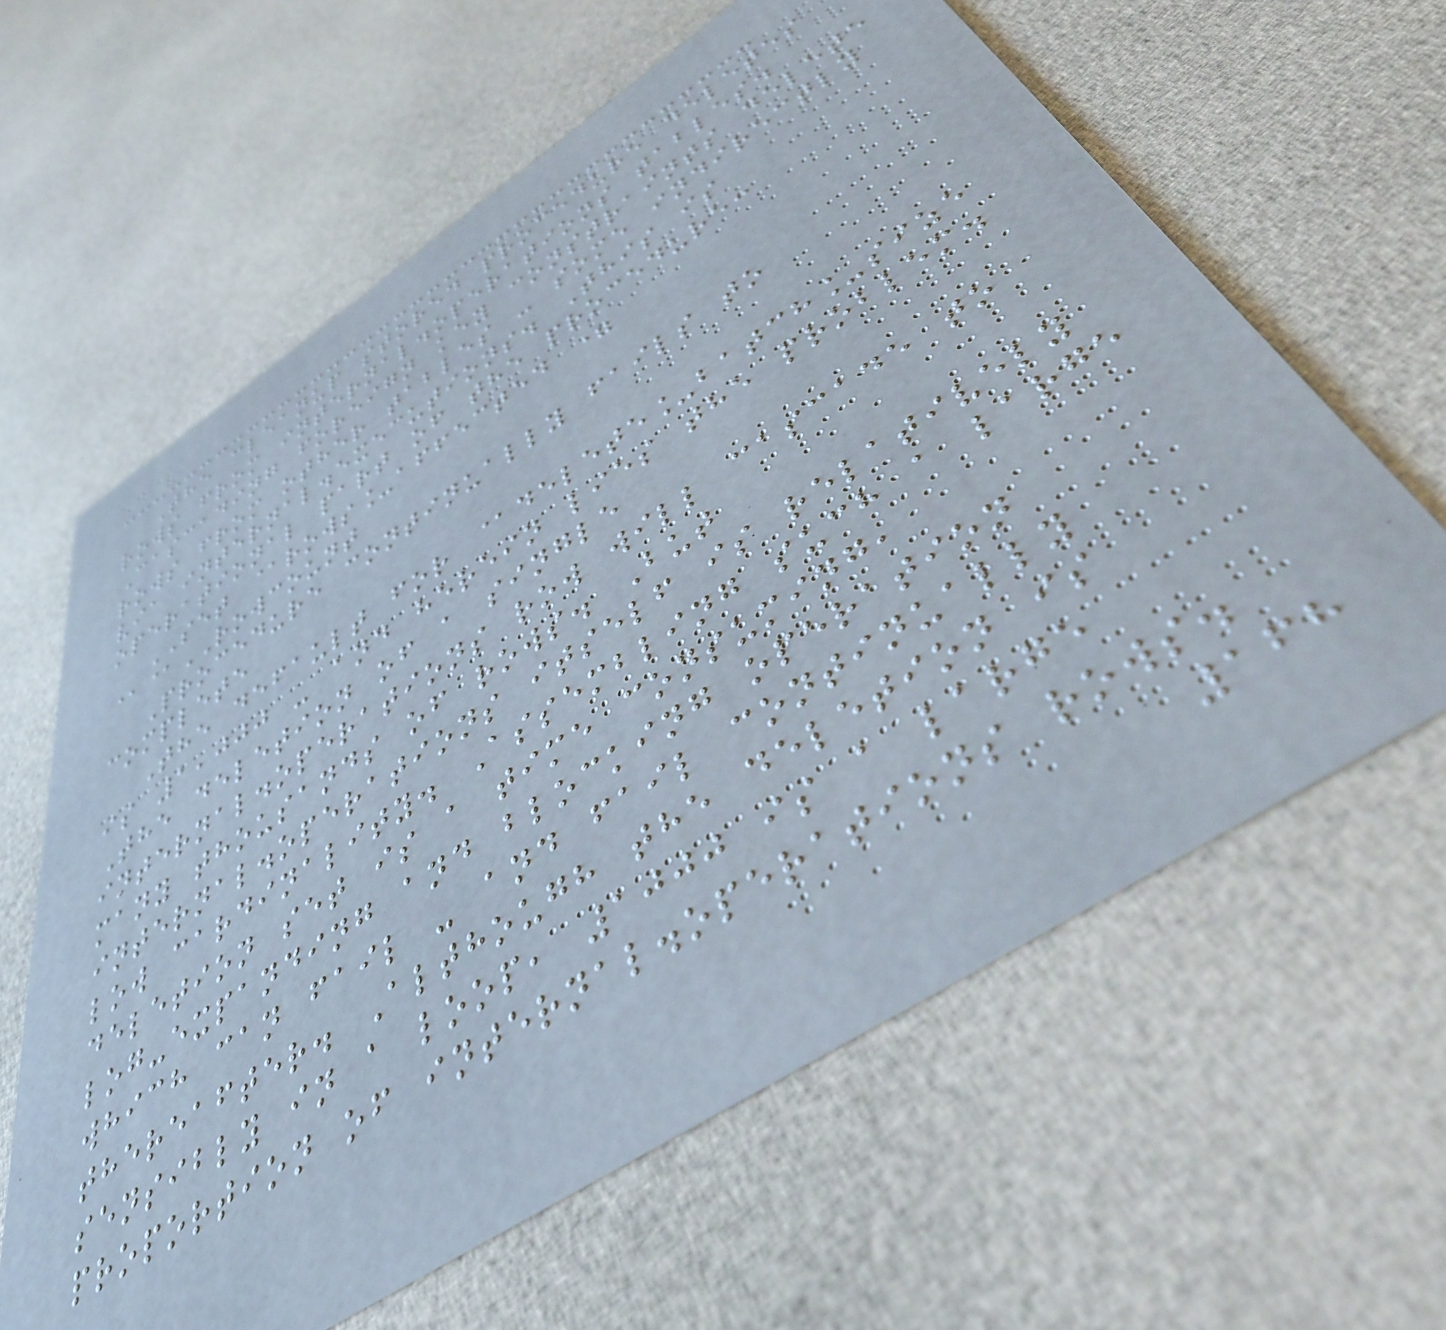The cleanup stored procedure deletes
rows from internal.operations tables.
Cascading foreign key constraints delete
rows from other tables - some indirectly
via internal.executions. This is
operational part of the procedure:
SET @rows_affected =
@@ROWCOUNT
Procedure continually fails to
complete
The default for @delete_batch_size
is 1,000 - and herein lies the problem.
The deletion of a single
internal.operations row will cascade to
many thousands of rows. But
internal.operations itself is relatively
low cardinality. Assembling such a large
deletion set is a time consuming,
log-expanding and blocking operation
which can fail - and fail continually
thereafter. Although the deletion is
sensibly in a loop, 1000 is a large
proportion of internal.operations rows.
168
